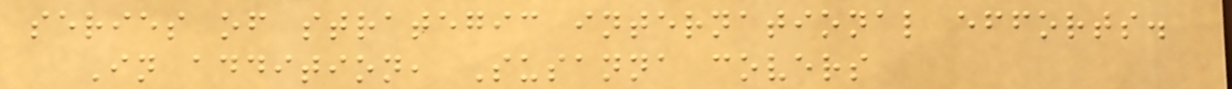series of strategic international efforts.
In addition, Susanna covers
